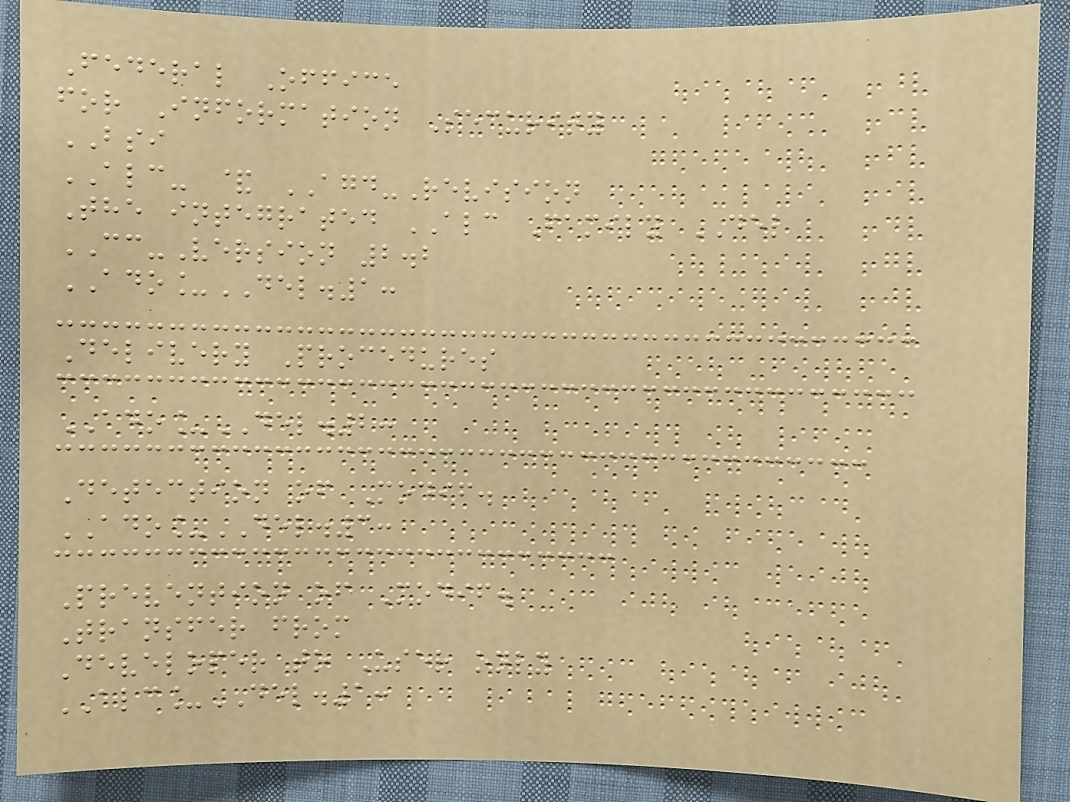Federal Office
for Information Security
BSI
ALC- & AGD-Revision
The integrated ALC Family DEL
CC-Version 2.2
ADO_DEL.1:
Delivery Procedures
ADO_DEL.2:
Detection of Modif.
ADO_DEL.3:
Prevention of Modif.
Transfer from
Developer to User only
ALC_DEL.1:
